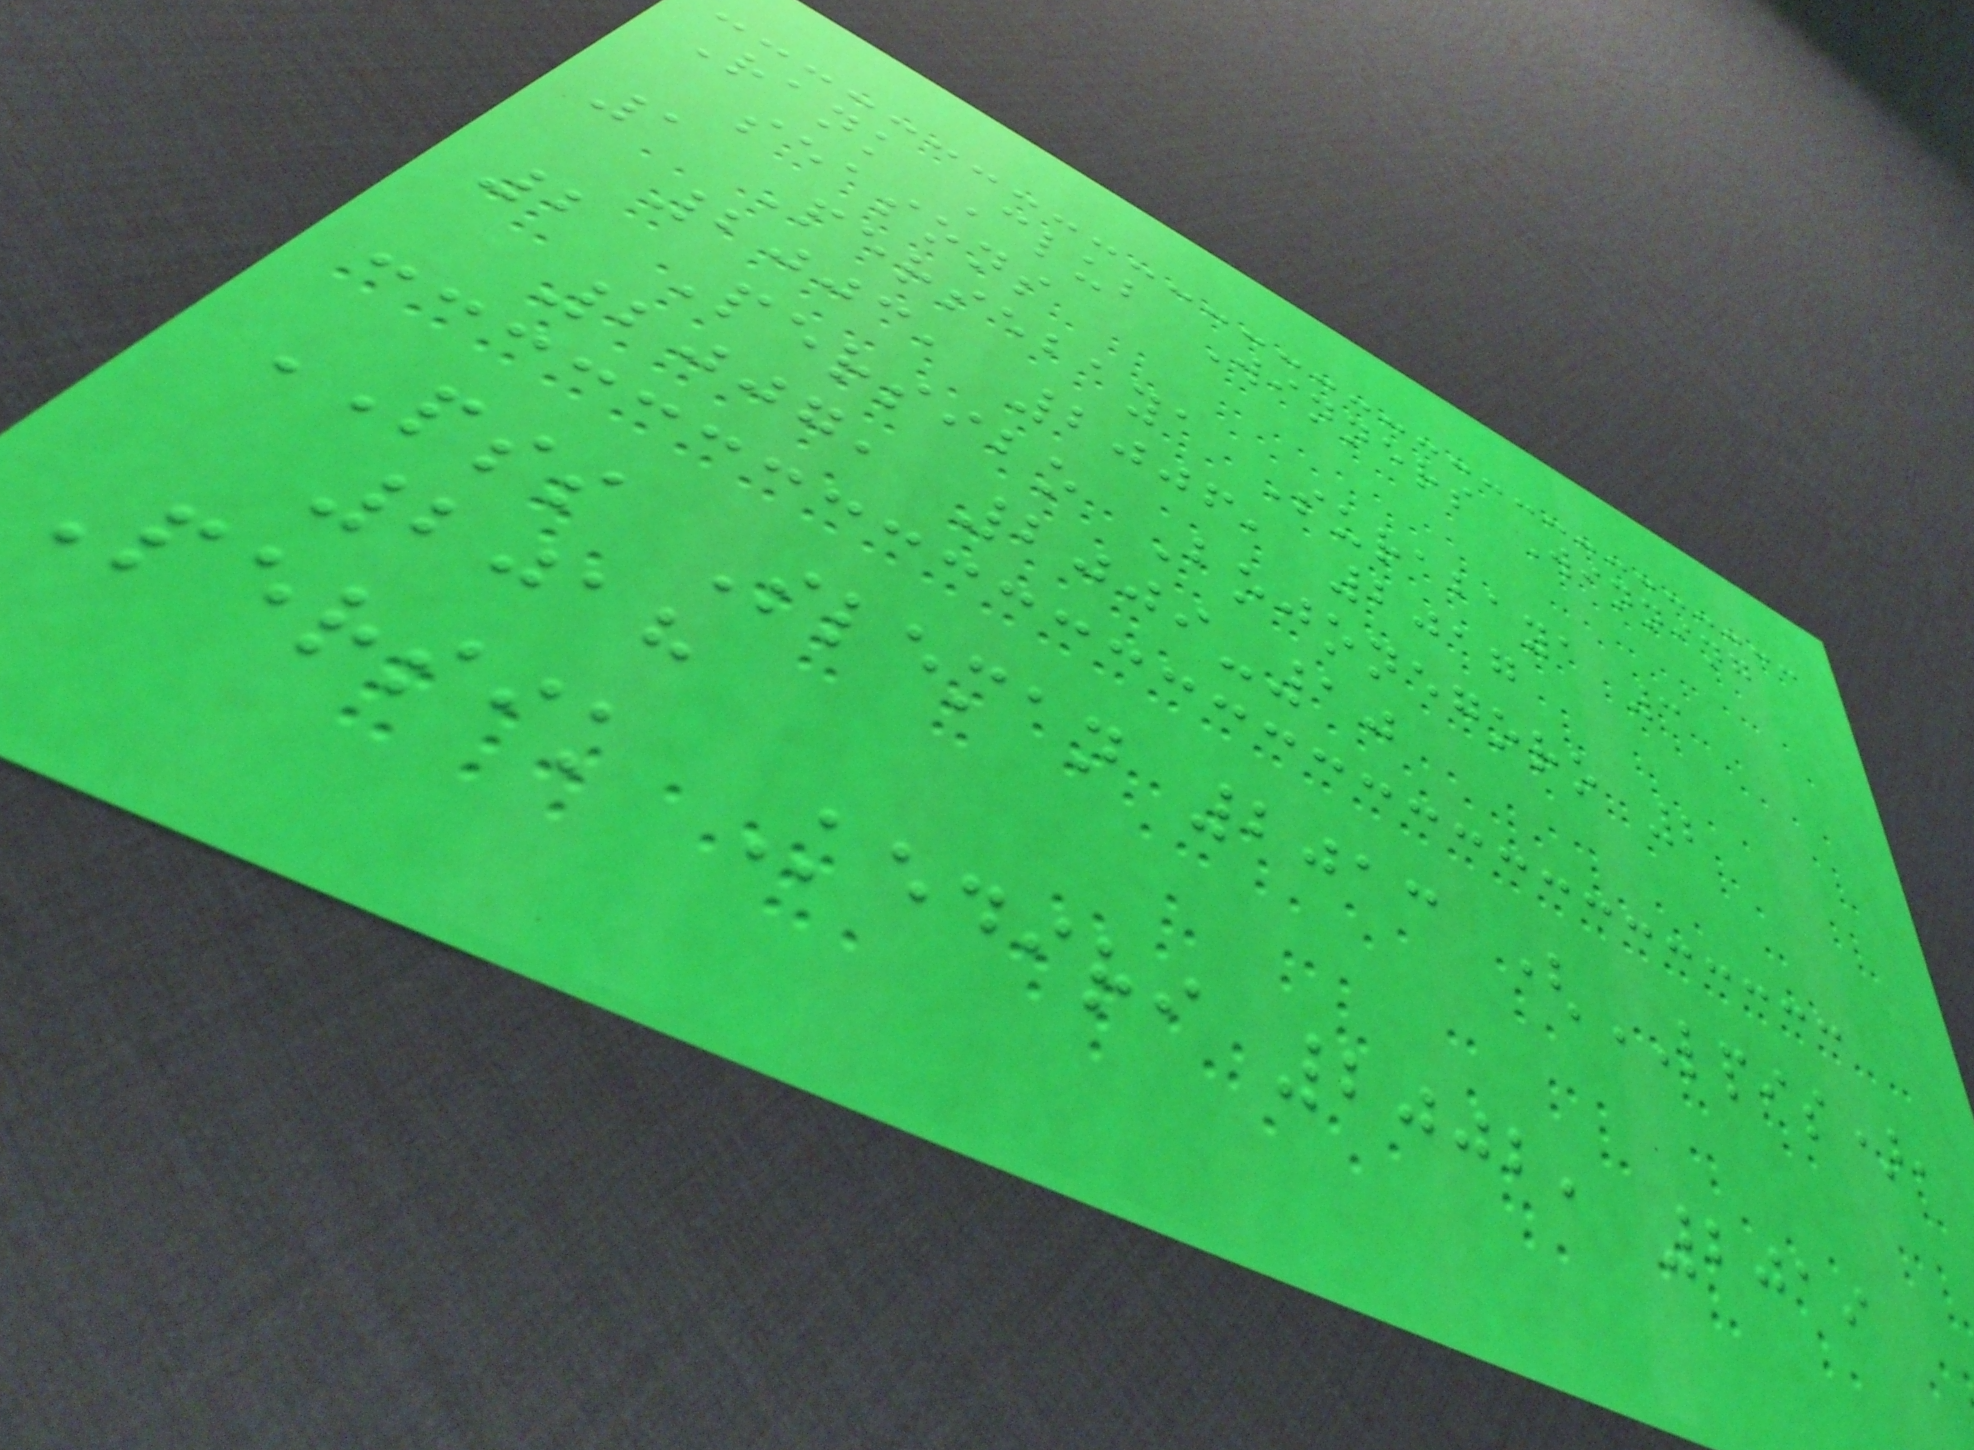Rank Club Winners Winning
seasons
1 Persebaya Surabaya 3
2003, 2006, 2017
2 Persibo Bojonegoro 2
2007, 2009-10
PSS Sleman 2013 (LPIS),
2018
Persik Kediri 2002, 2019
